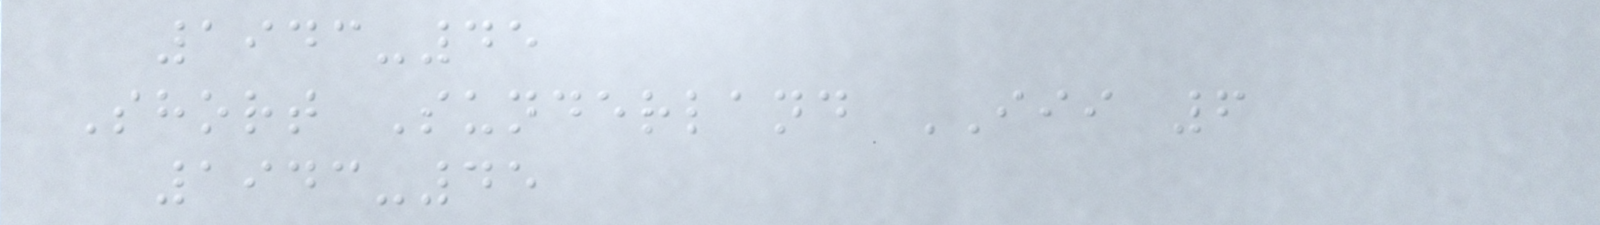1943-45
Short Sunderland III 6
1943-45
